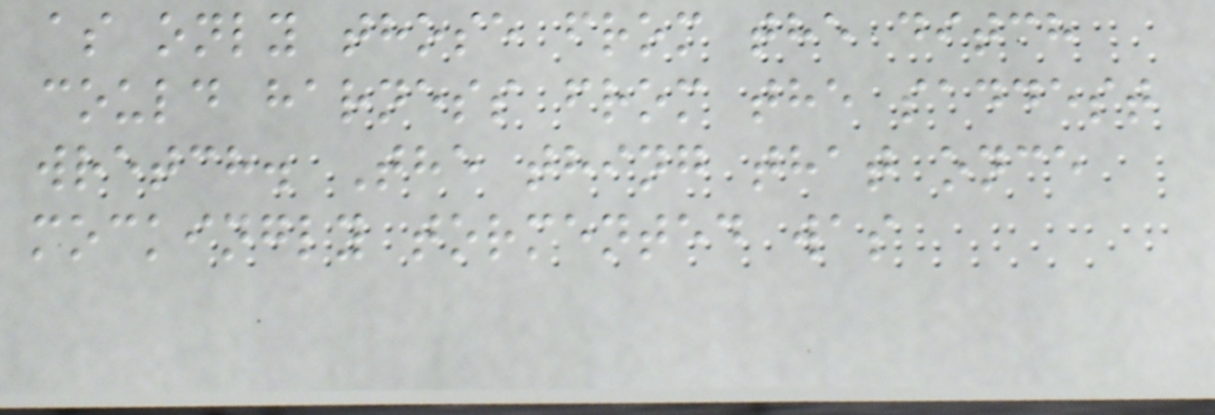as only those from the ditch
could harness from the saddest
wretch. The thing that once
mockingly tormented was
